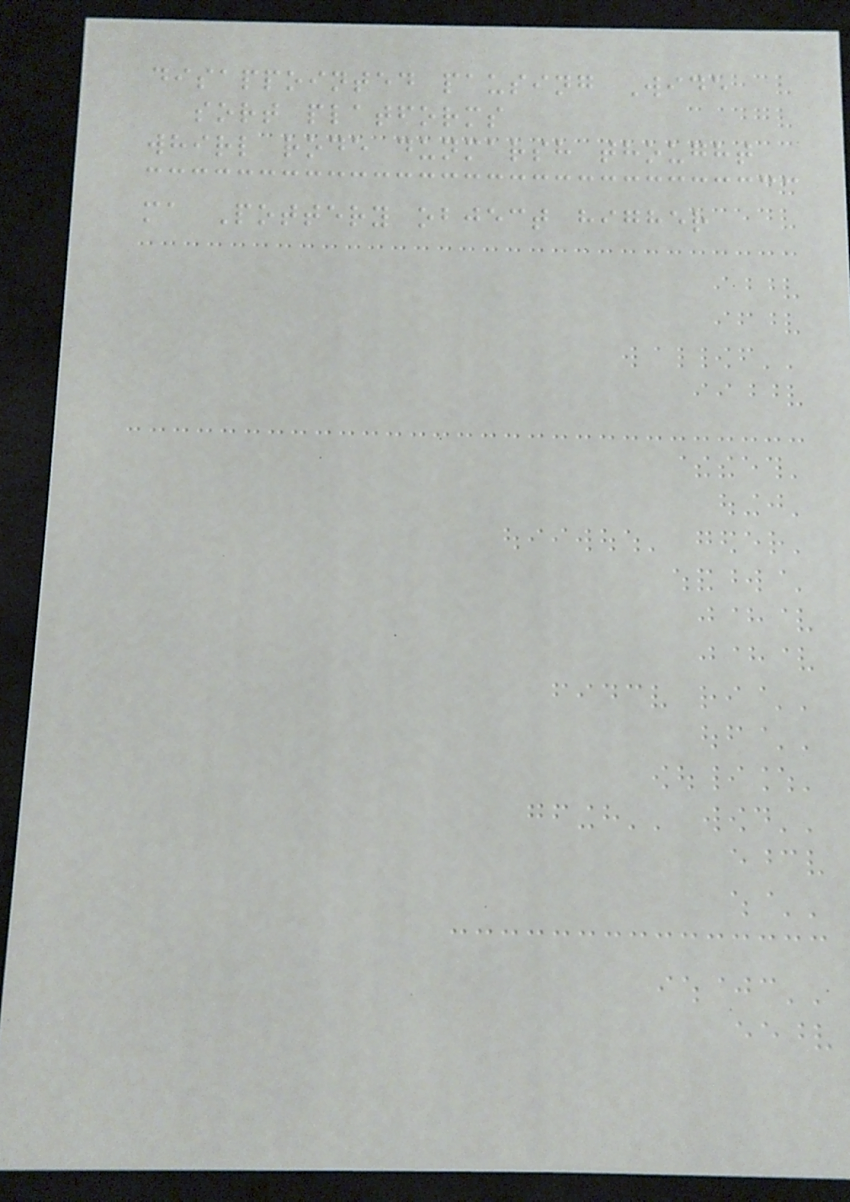disappointed pausing Wide
sort platforms
whirl rode dunmarsh thought
ma Pottery object higher
